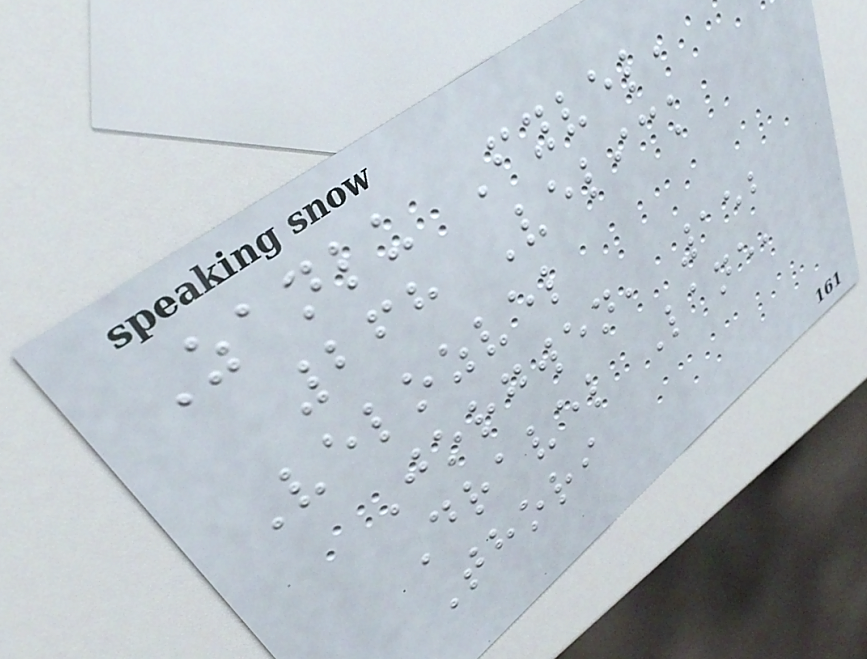Zanlu Fyvel,
268 Velick
Velozvel
Jorgwen, 152
Dravel Lane,
Thori
